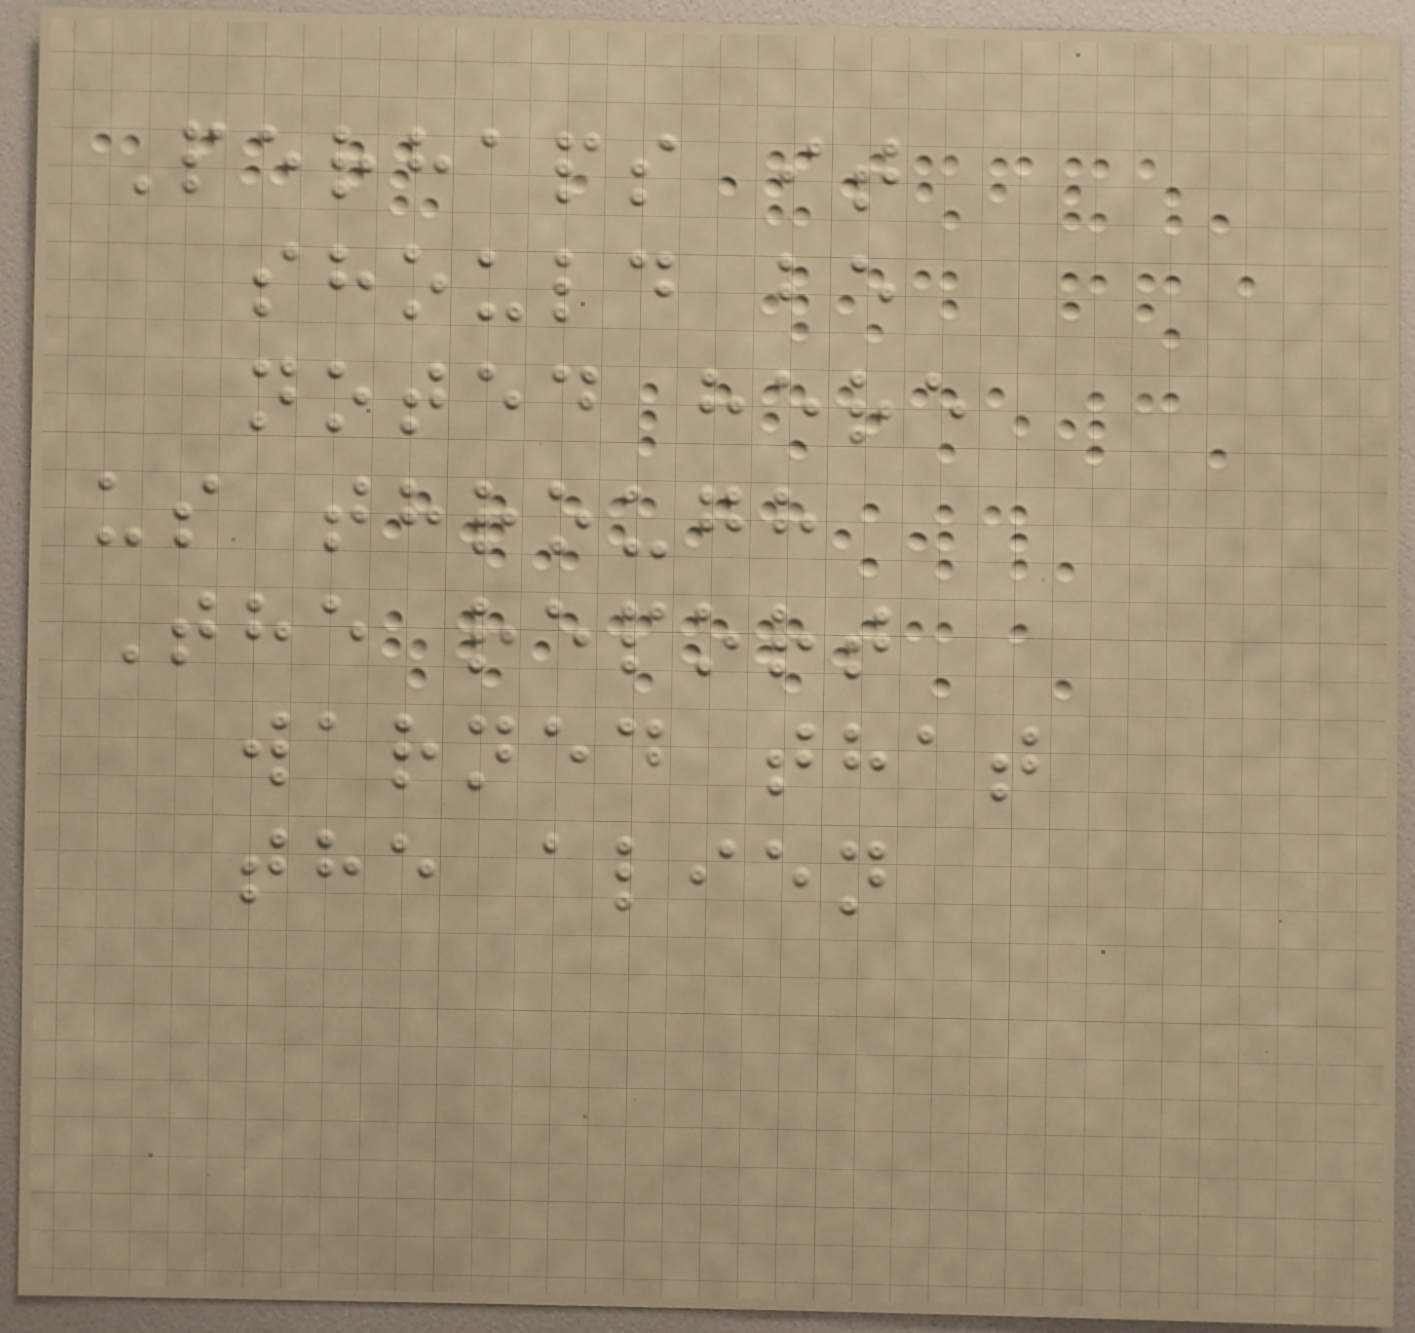Perhaps it
should be
noted here
us through
The report
warned that
the alien
